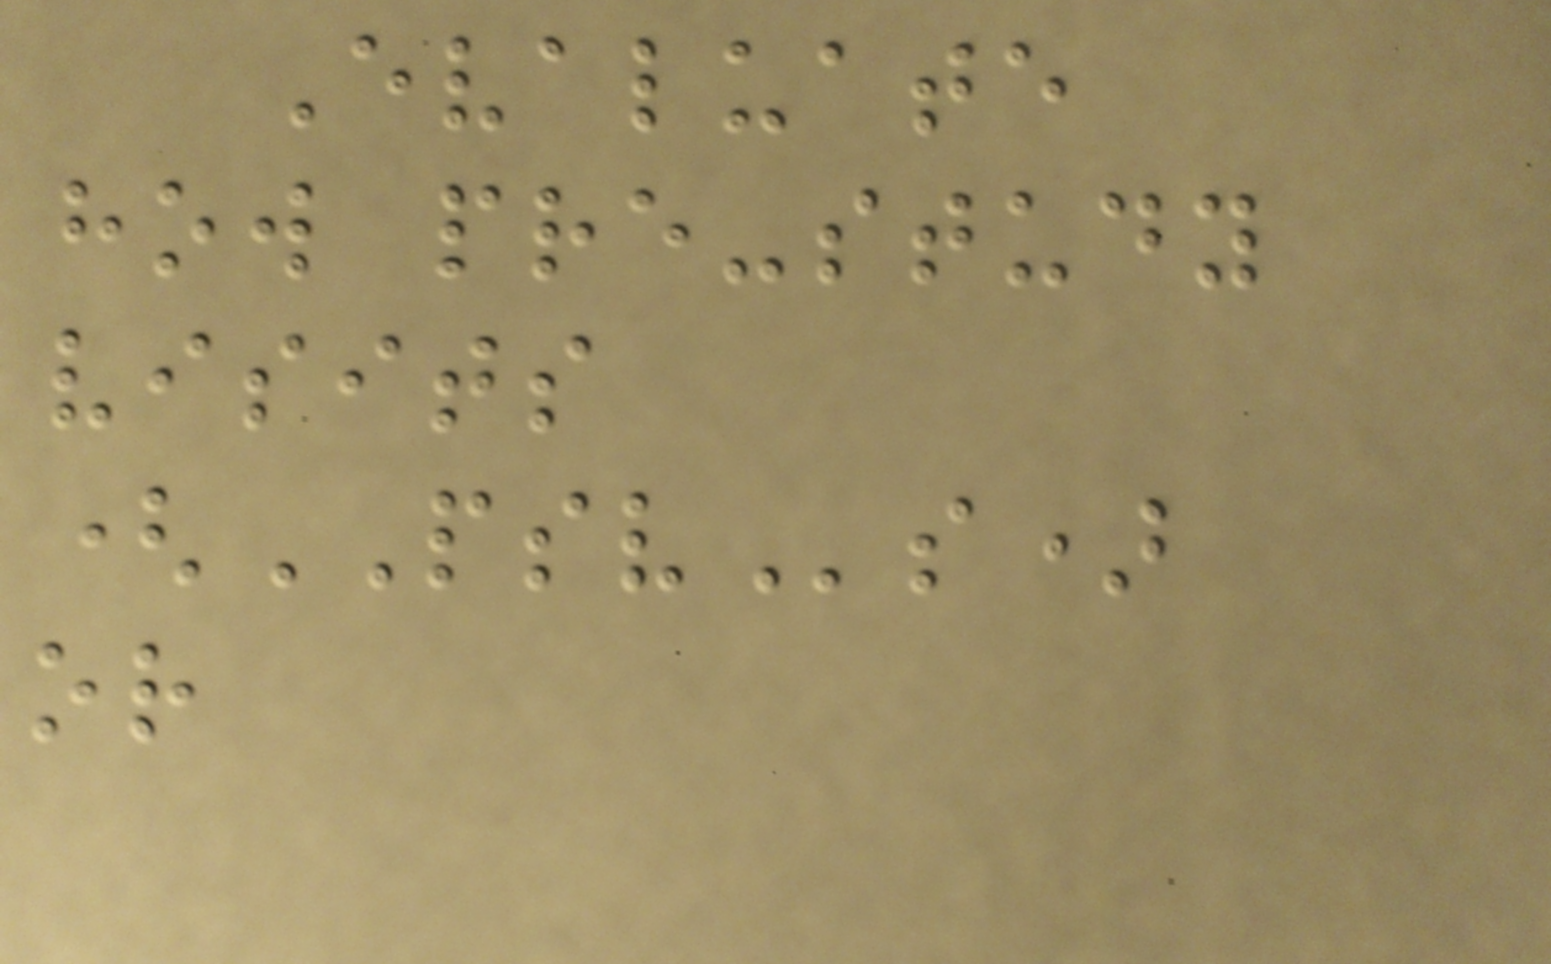Evaluate
how pre-study
visits
(PSVs)
or
